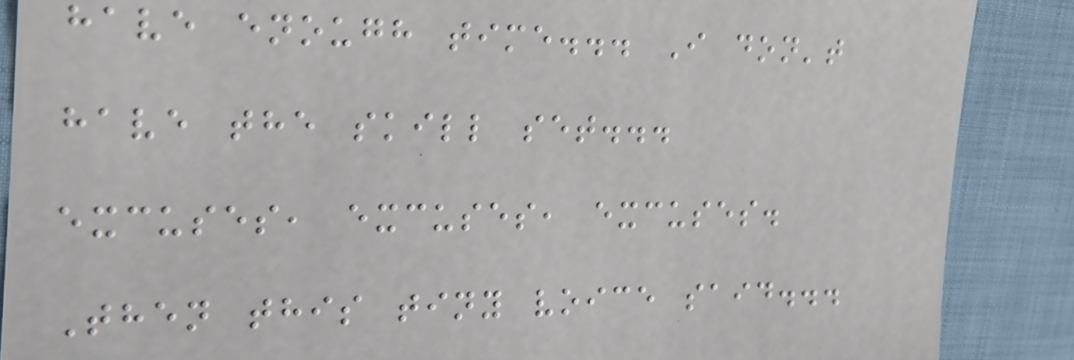have enough time... I don't
have the skill set...
excuses, excuses, excuses.
Then this tiny voice said...
